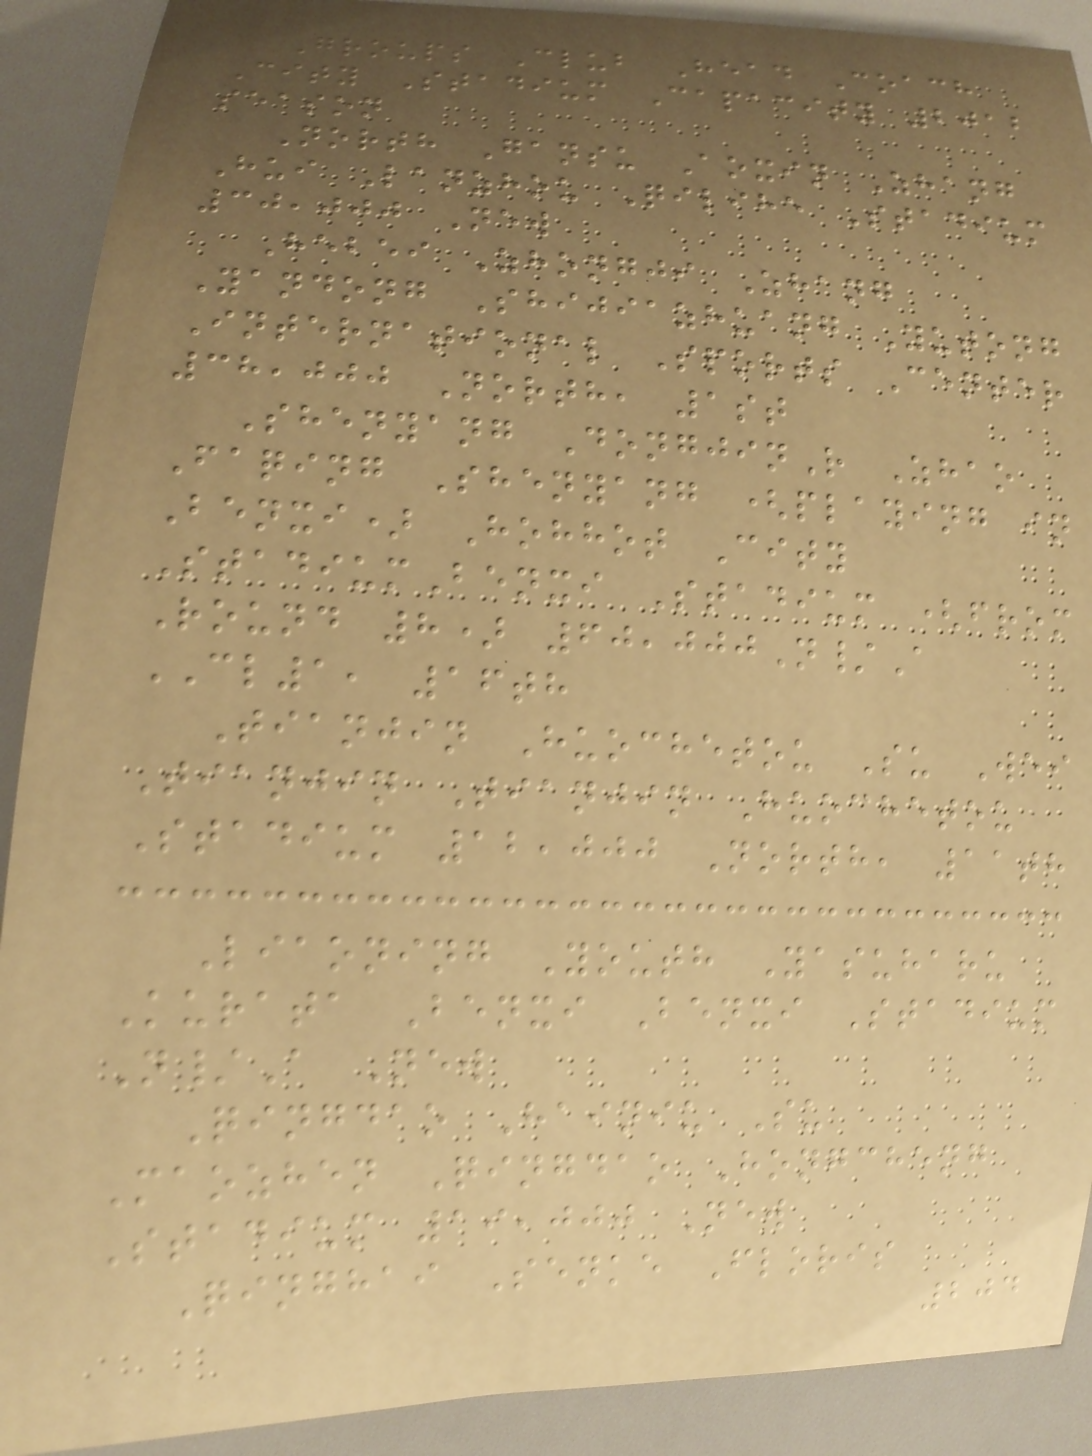Groups Club Head Coach
City Stadium Capacity 2012
season
North Gansu Aoxin Zhang
Hui Lanzhou Qilihe Stadium
30,000 New
Hebei Zhongji Zhang
Yandong Shijiazhuang Yutong
International Sports Center
38,000 North, 1st
Shenyang DongjinR Zhao
Faqing Shenyang (playing in
Benxi) Hohhot City
StadiumBenxi Stadium (from
Round 8) 60,000N/A
CL1, 16th
Tianjin Huochetou Su Wei
Tianjin Tianjin Huochetou
Stadium 12,000 North, 11th
Liaoning Youth Yasuharu
Kurata Benxi Benxi Stadium
N/A New
Qingdao Hainiu Su
Maozhen Qingdao Hongcheng
Stadium 19,000 New
Qinghai Senke Floris
204
